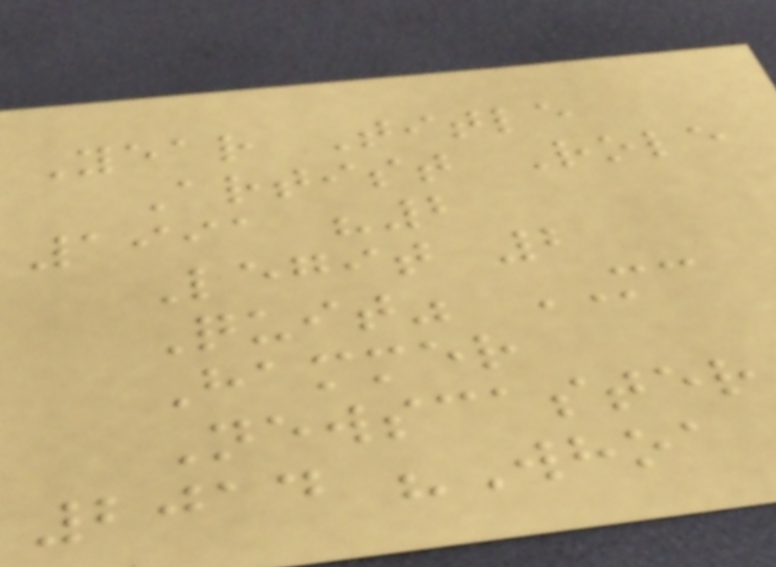Year Title
Artist Role
1991 "2
Legit 2
Quit" MC
Hammer
Newscaster
2014 "Whoa
